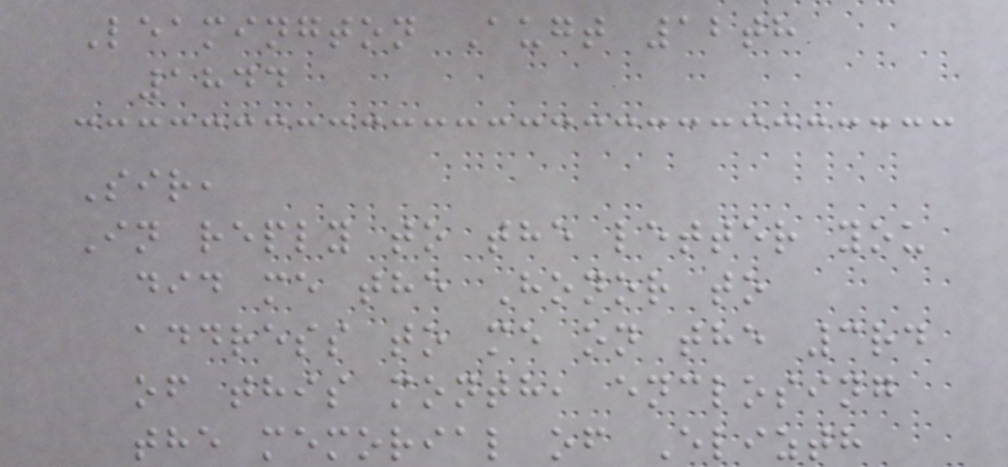Leamington Augt 12th
1844
Sir,
In reply to the letter you
did me the Honor to
address to me on the 3rd
of this month, enclosing
the memorial of Elizth
